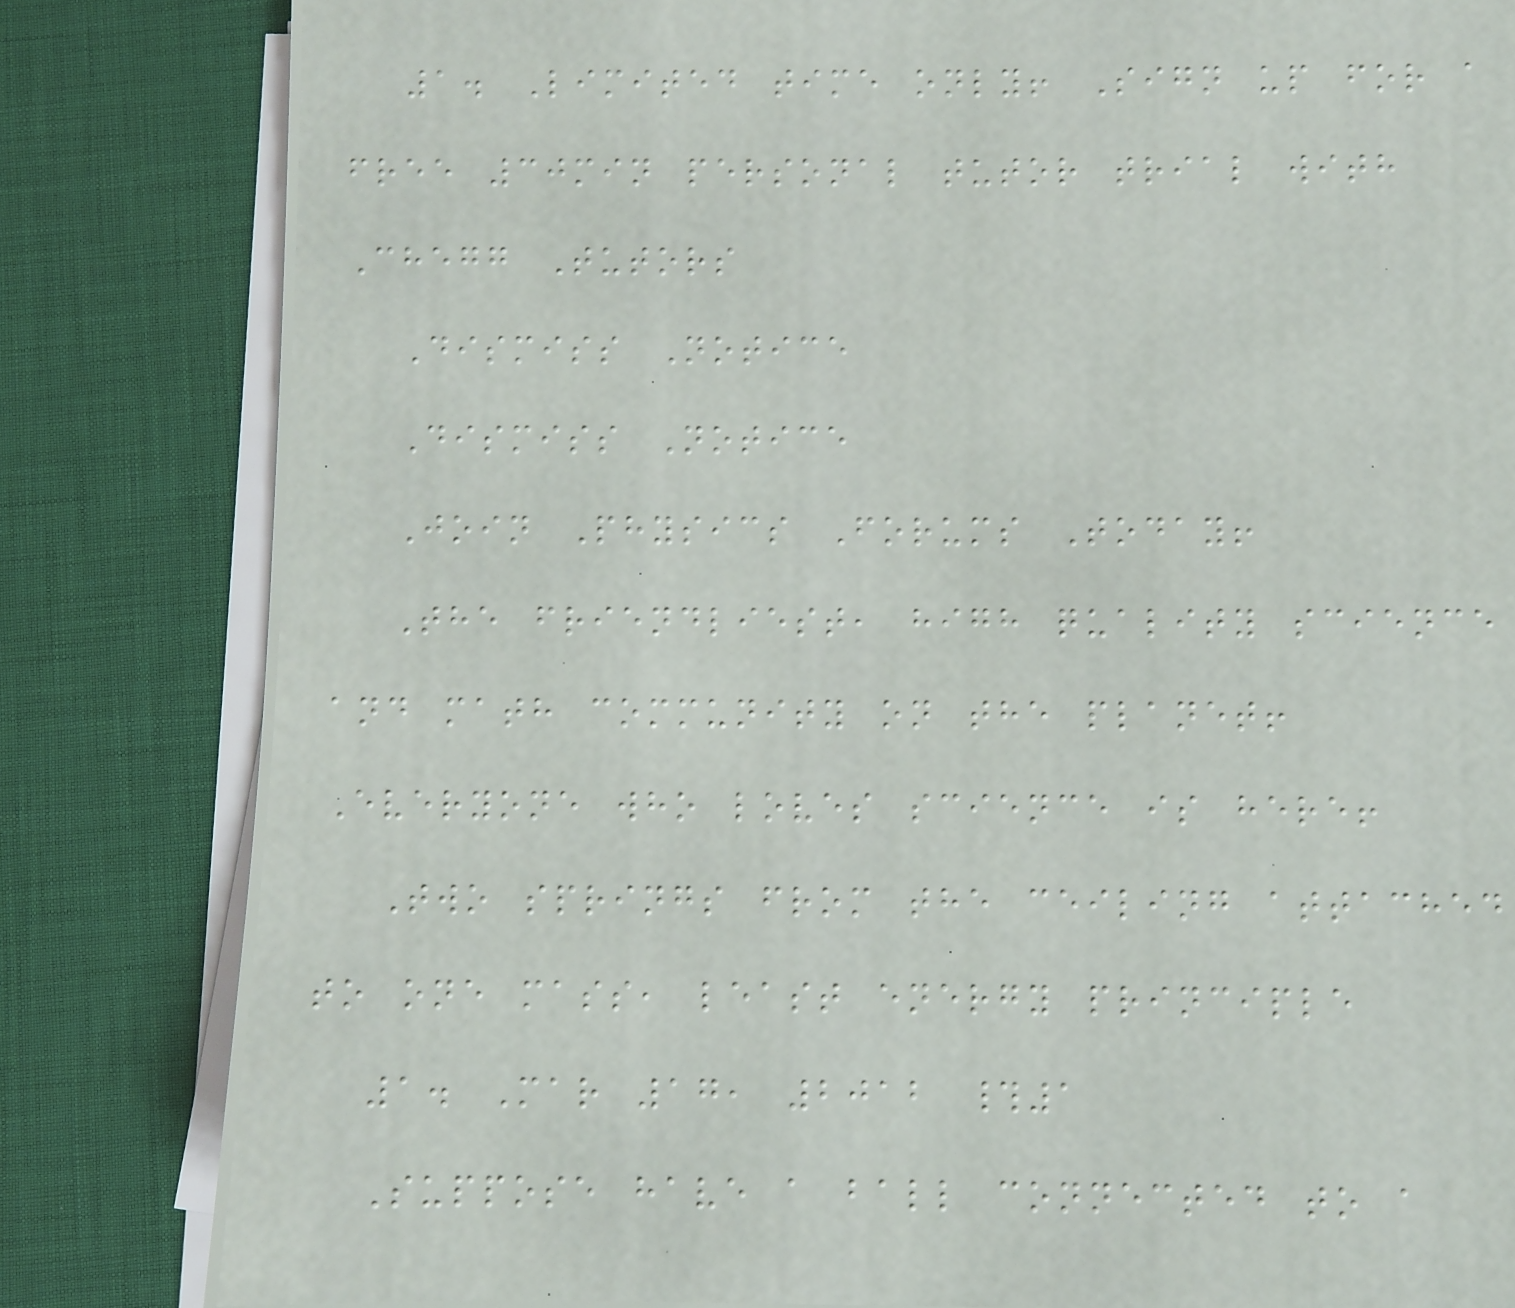1. Limited time only! Sign up for a
free 30min personal tutor trial with
Chegg Tutors
Dismiss Notice
Dismiss Notice
Join Physics Forums Today!
The friendliest, high quality science
and math community on the planet!
Everyone who loves science is here!
Two springs from the ceiling attached
to one mass, least energy principle
1. Mar 17, 2012 #1
Suppose have a ball connected to a
